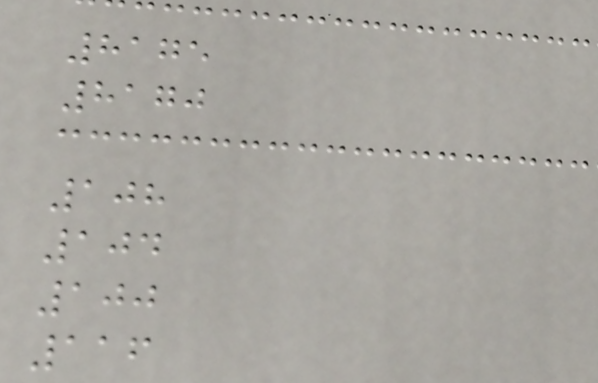8175
8170
108
104
100
116
